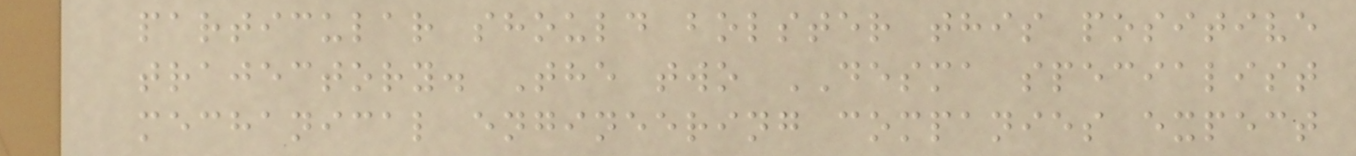particular should bolster this positive
trajectory. The two DESMA specialist
mechanical engineering companies expect
